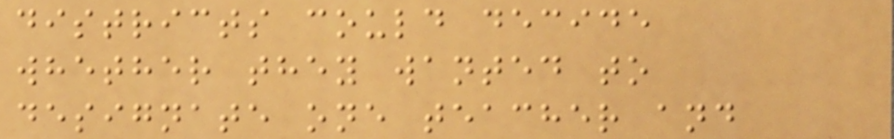districts could decide
whether they wanted to
designate one teacher and
